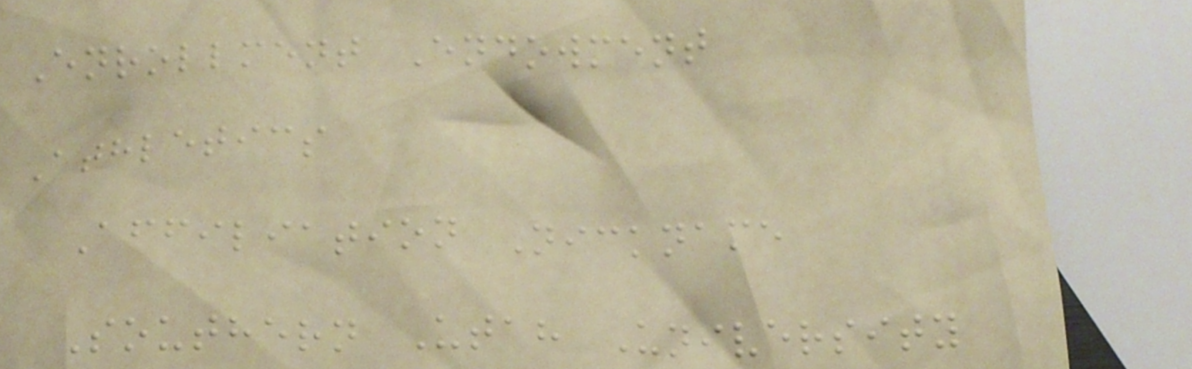Enrollment Endowment
Athletics
Affiliation Nickname
Southern Utah University
